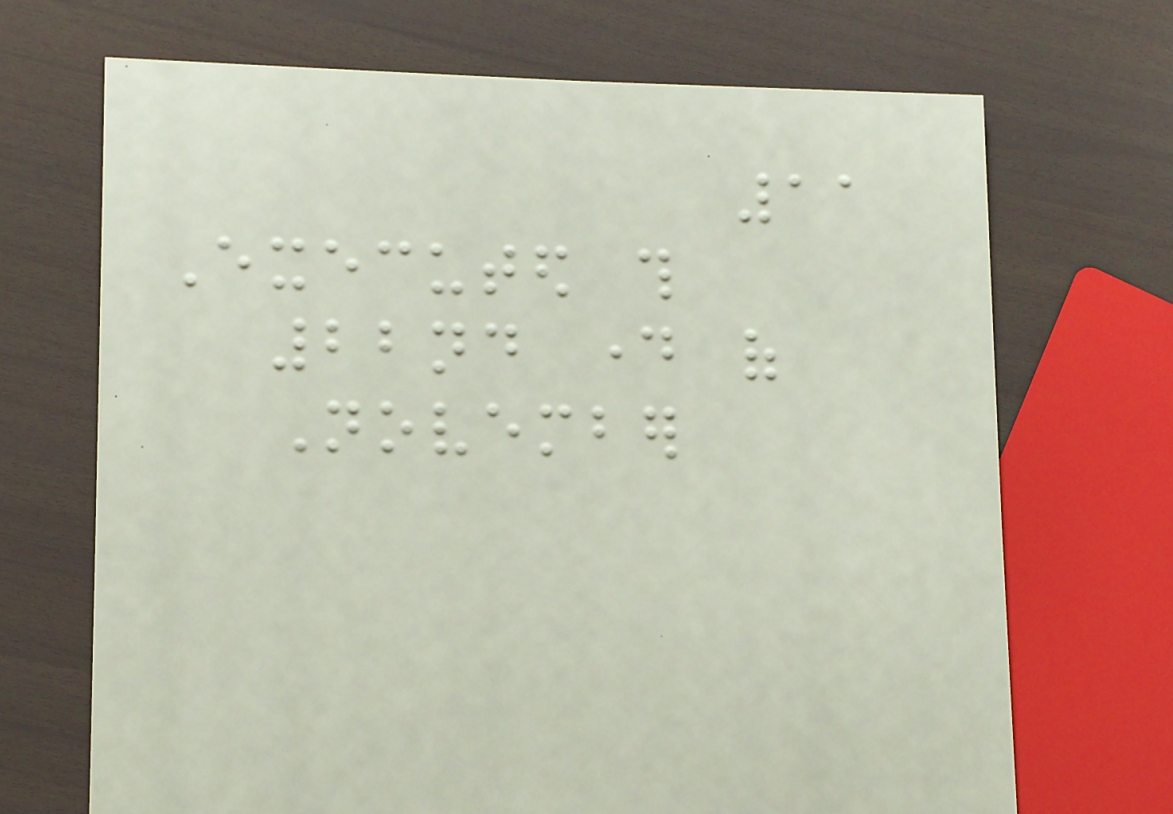11
Executed this
22nd day of
November
